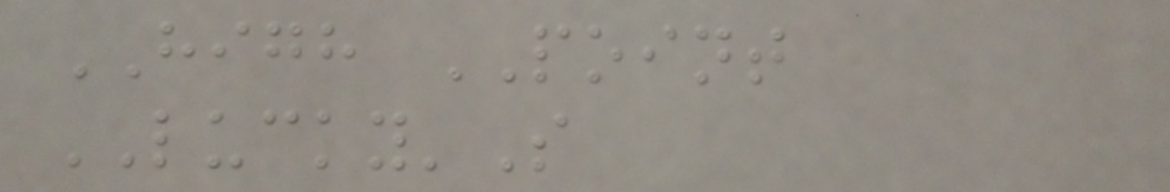HIGH POINT
LUCKY'S
